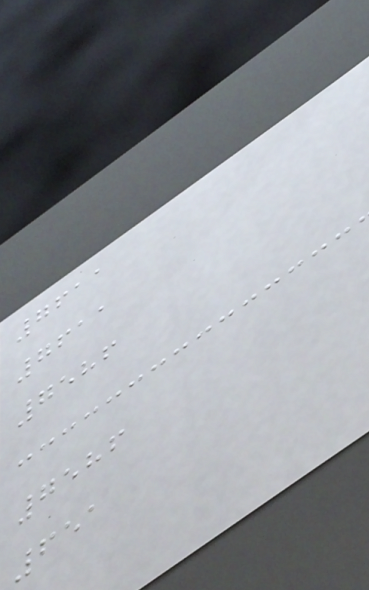7611
7611
7586
7586
651
